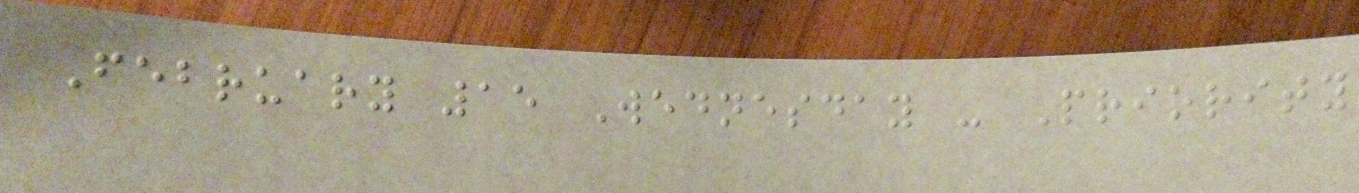February 15 Wednesday - Priority
